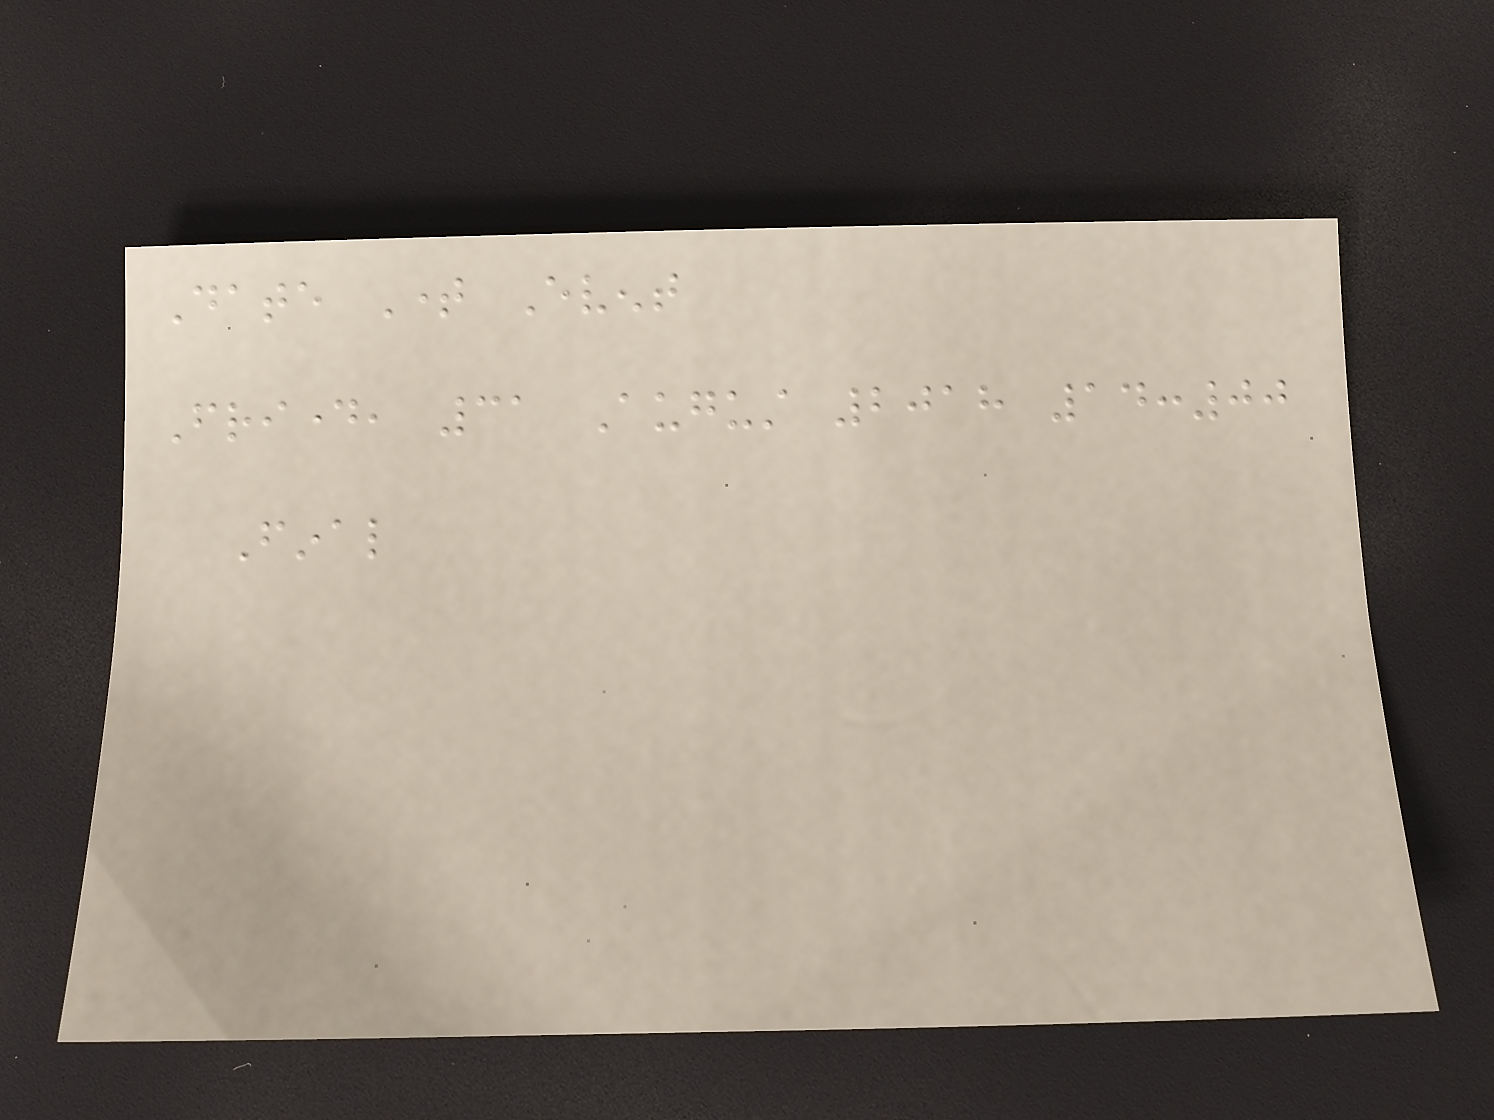Date Time Event
Friday, 31 August 2018 14:00
Final
